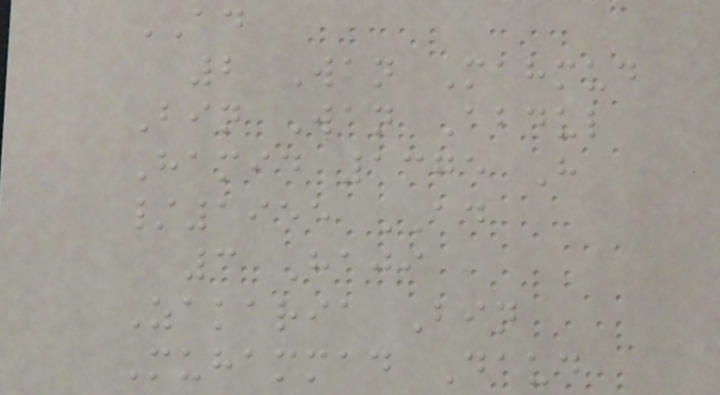AD
2 Wan Mahmud
Bin Wan Abdul
Hamid 1375 H
/1955 AD
3 Haji
Zakaria Bin
Muhammad Daud
